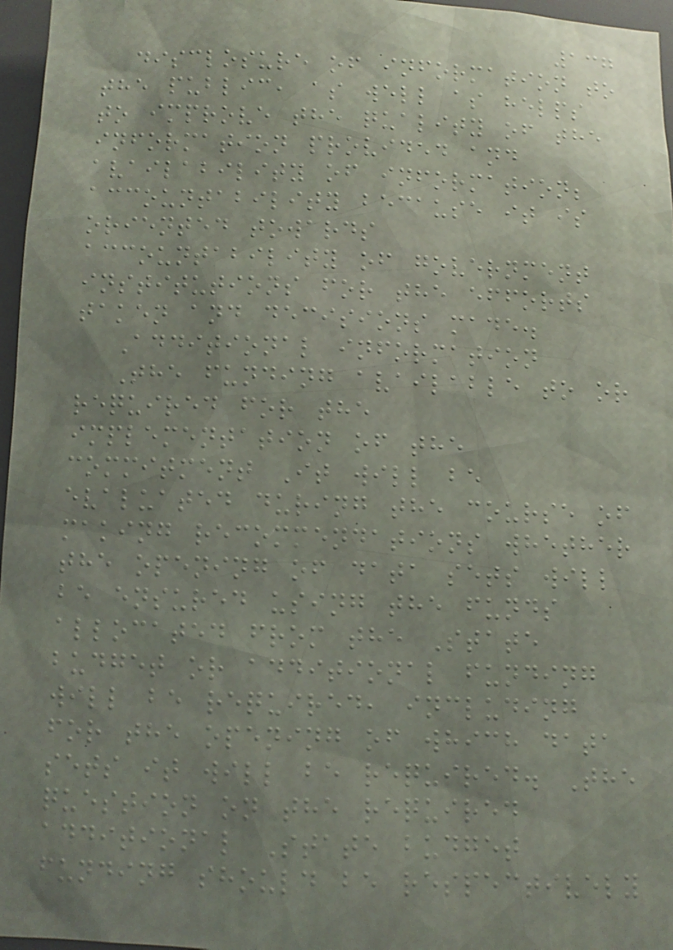137
disclosure of information to
the public, as well as helps
to improve the quality of the
information provided and
availability of information;
accountability because it is
oriented towards
accountability of government
institutions for the efforts
taken and decisions made.
Additional information
The funding available to or
required for the
implementation of the
commitment It will be
evaluated during the course of
making recommendations whether
the opening of data sets will
be ensured using the funds
allocated from the State
budget or additional funding
will be required, including
for the opening of which data
sets it will be required. The
question on the required
additional State budget
funding should be respectively
